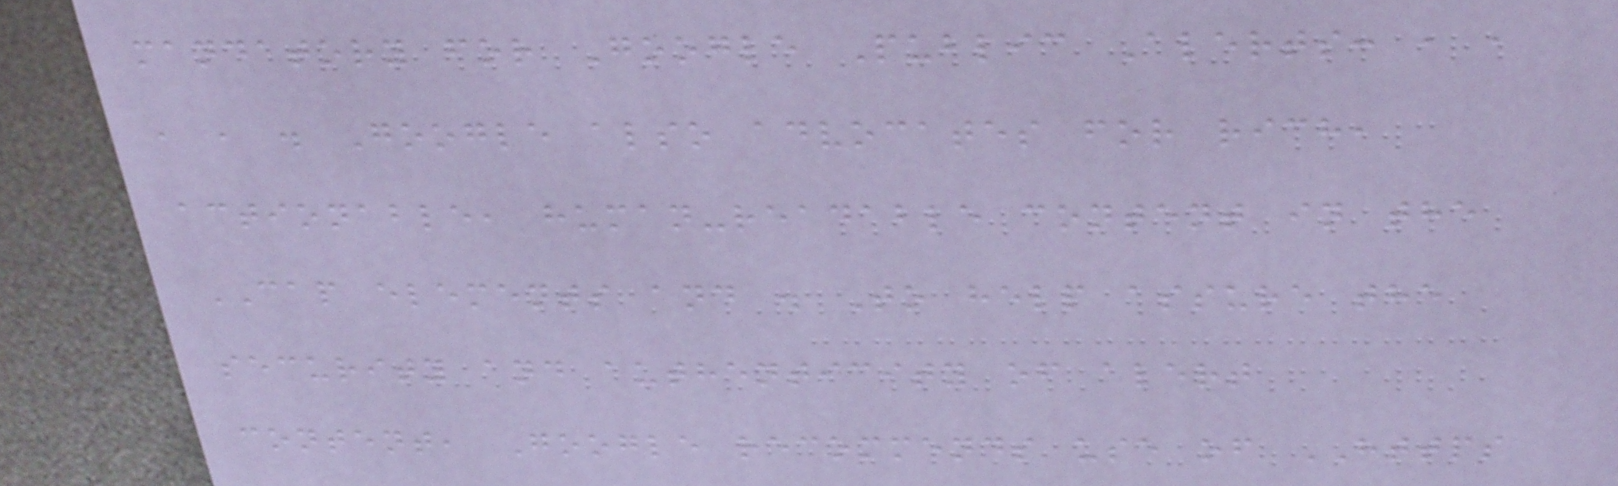mandatory for Google Public Alerts: , ,
, , . Google also advocates for rich,
actionable, human-readable content in the
CAP elements and . To help assure the
security and authenticity of alert
content, Google recommends use of HTTPS
